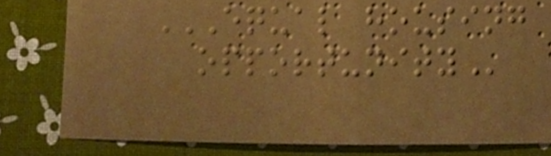EQUAL HOUSING
OPPORTUNITY
